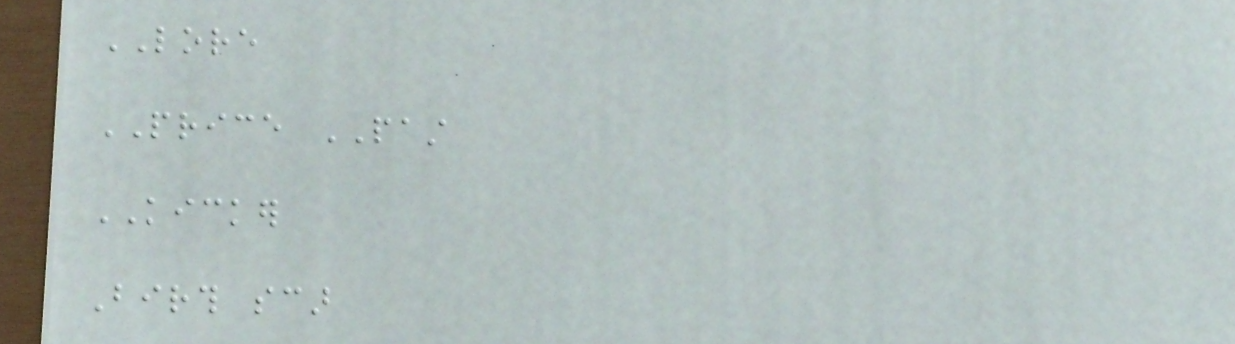LORE
PRICE PAST
KICKER
Birth scar
